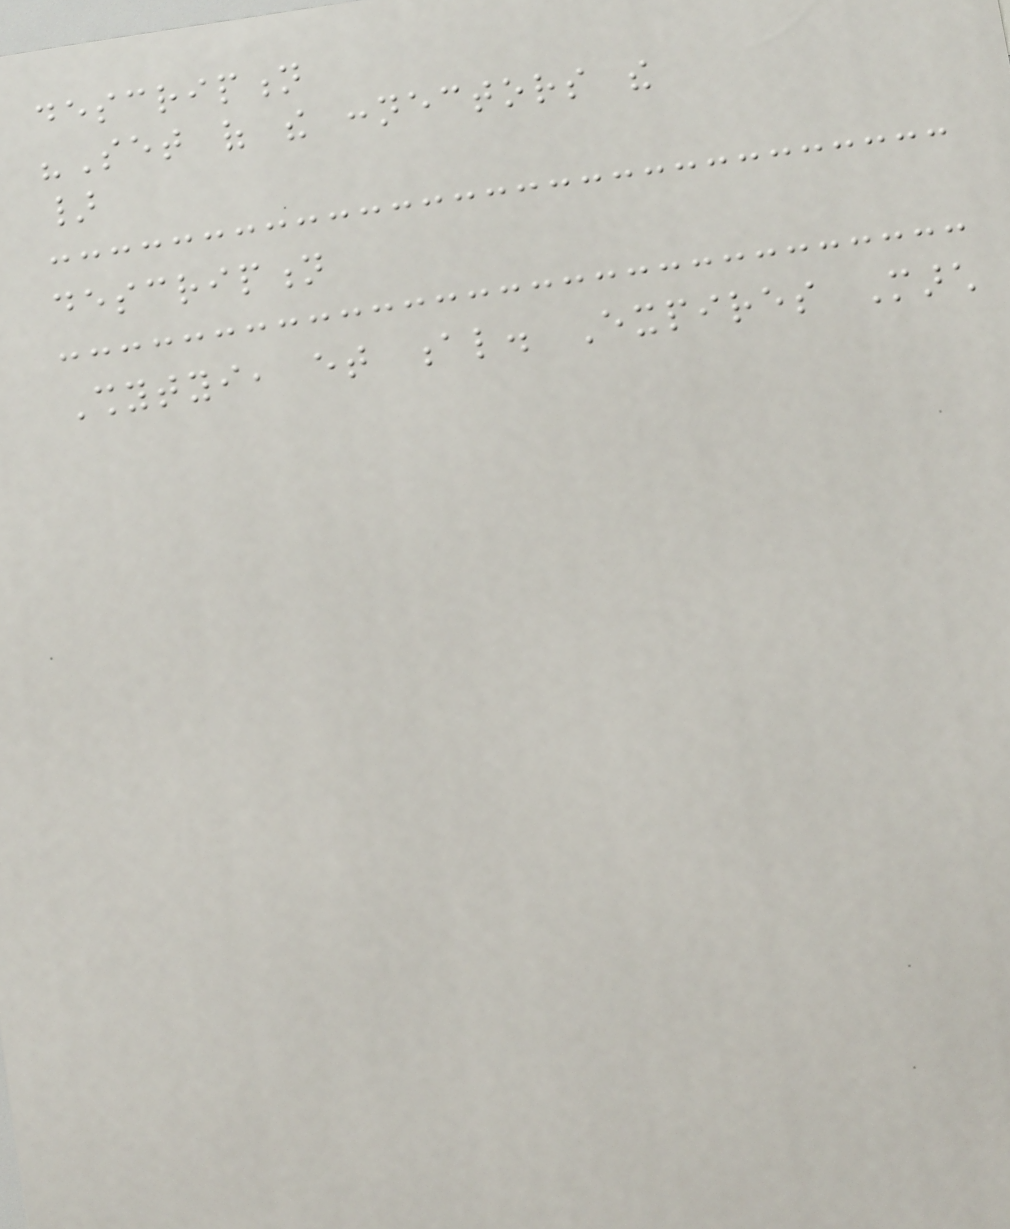description
"Set of the connectors the
}
description
Shytyi, et al. Expires March
